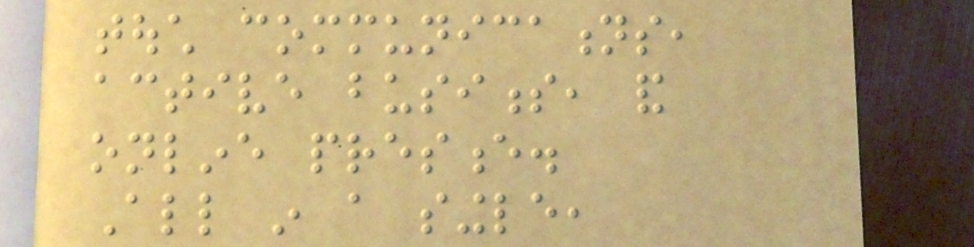touch communications,
active business, and
online presence.
All in a single,
